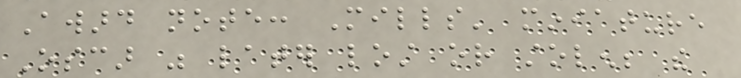Award note: Mills' miniature
Oscar was later lost or stolen; the
